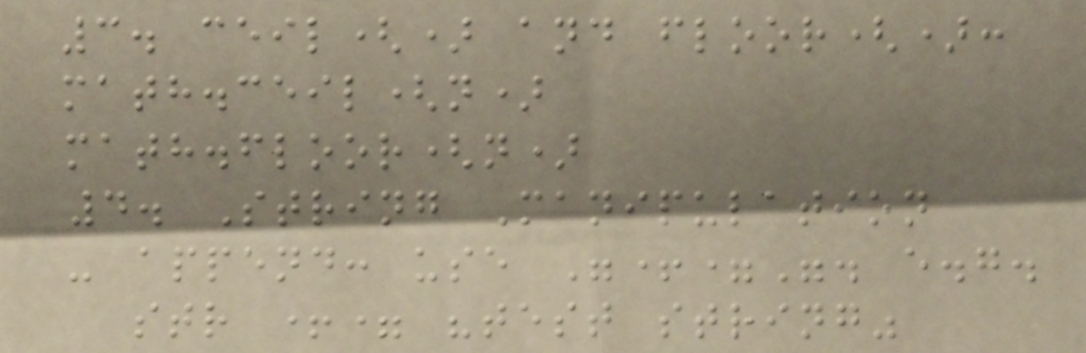3. ceil() and floor():
math.ceil(n)
math.floor(n)
4. String Manipulation
- append: use "+=". e.g.
str += "test string"
